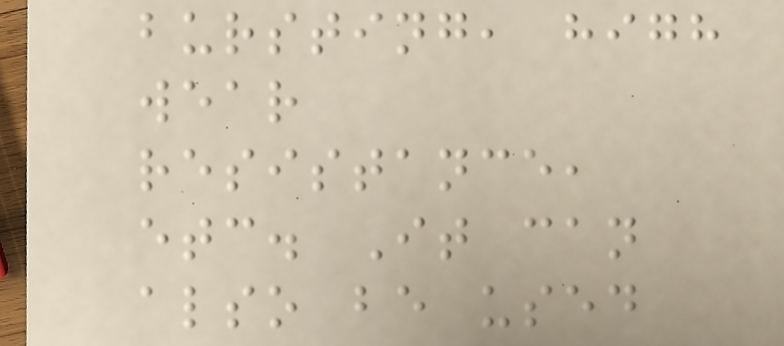bursting, high
wear
resistance,
etc. It can
also be used
